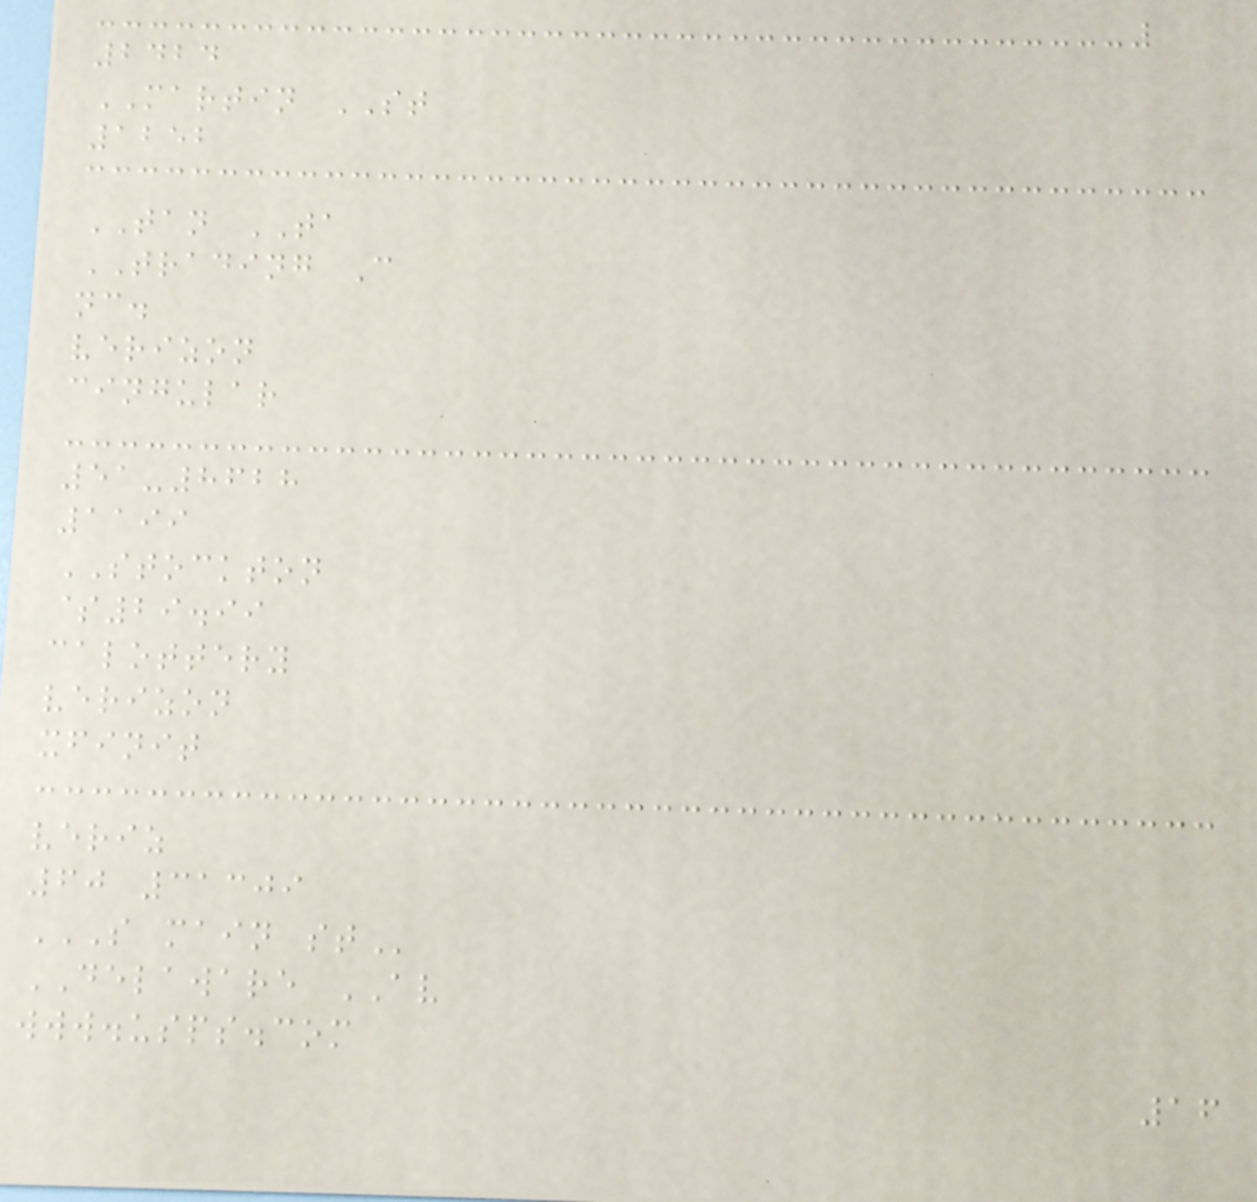2424
MARTIN ST
1252
TAN TA
TRADING C
nc.
verizon
cingular
51-8628
1199
STOCKTON
$29.99
calottery
verizon
xfinit
veriz
60 31309
S MAIN ST
DELAWARE AV
www.usps.com
16
